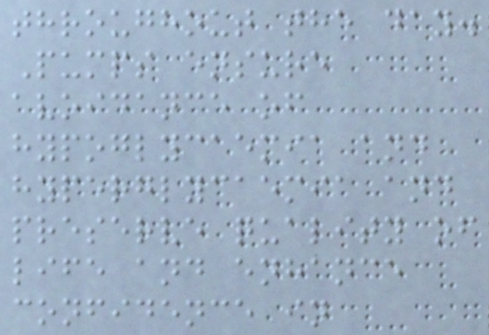throughout the day.
Pumps ensure
avoidance of
hypoglycaemia and
hyperglycaemia and
preserve quality of
life and enhance
confidence in
